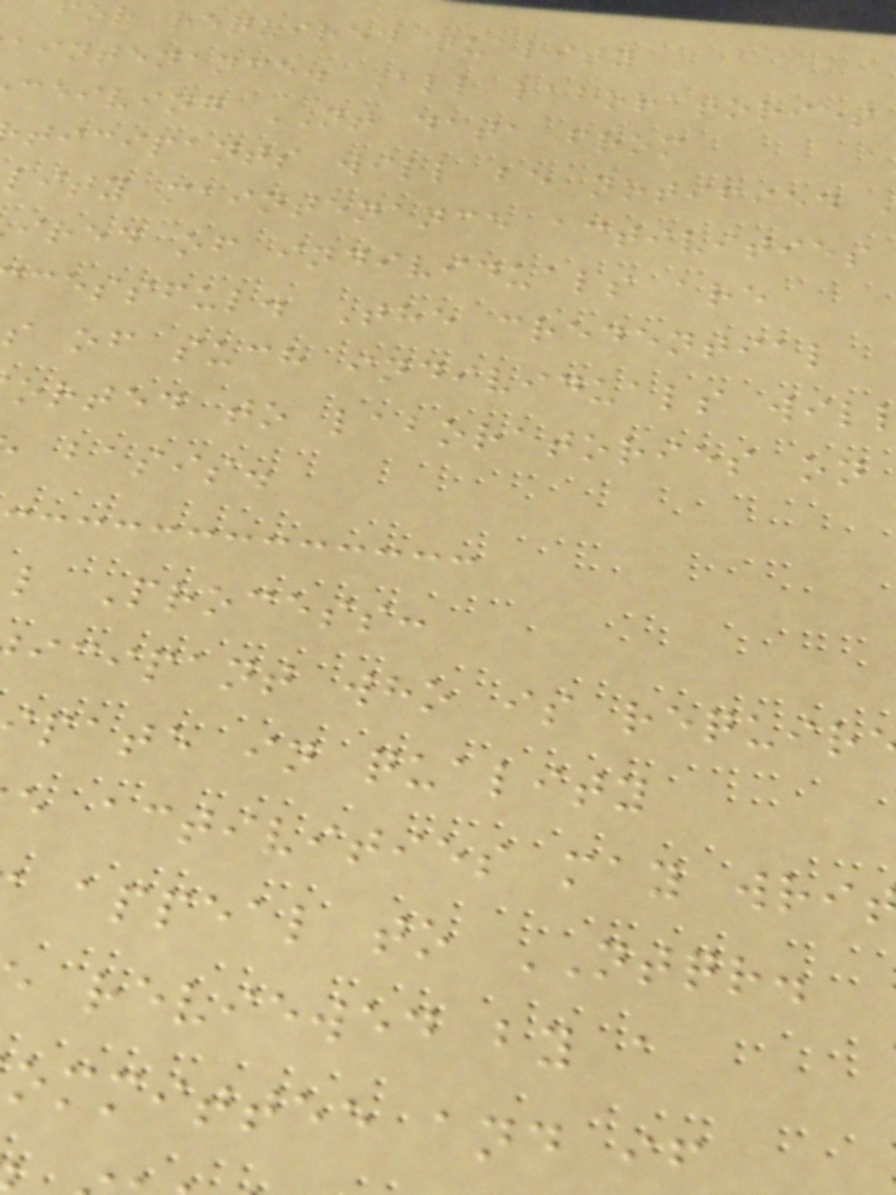or required quality
aintenance. All laboratories
ceiving NT data from
ticipants will be notified
lity maintenance activities
ired of individuals are
cessful. The credential
s of such individuals wil
orted to laboratories on
basis.
l Process:
icipant who is requir
pate in quality
e activities may wri
appeal to NTQR.
reviewed by a
ommittee and if
